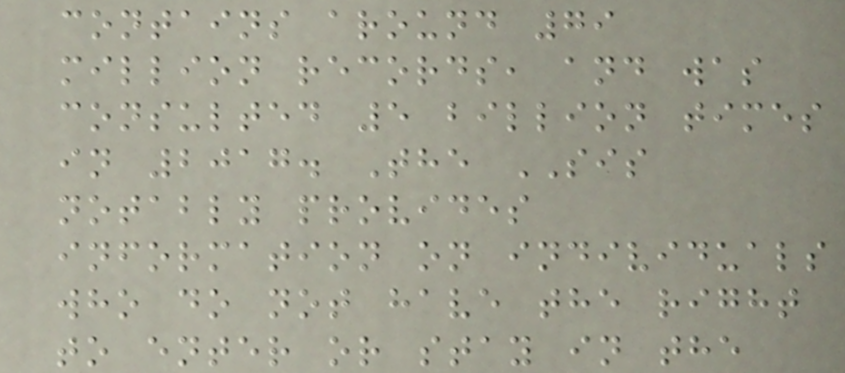contains around 79
million records, and was
consulted 5 billion times
in 2017. The SIS
notably provides
information on individuals
who do not have the right
to enter or stay in the
